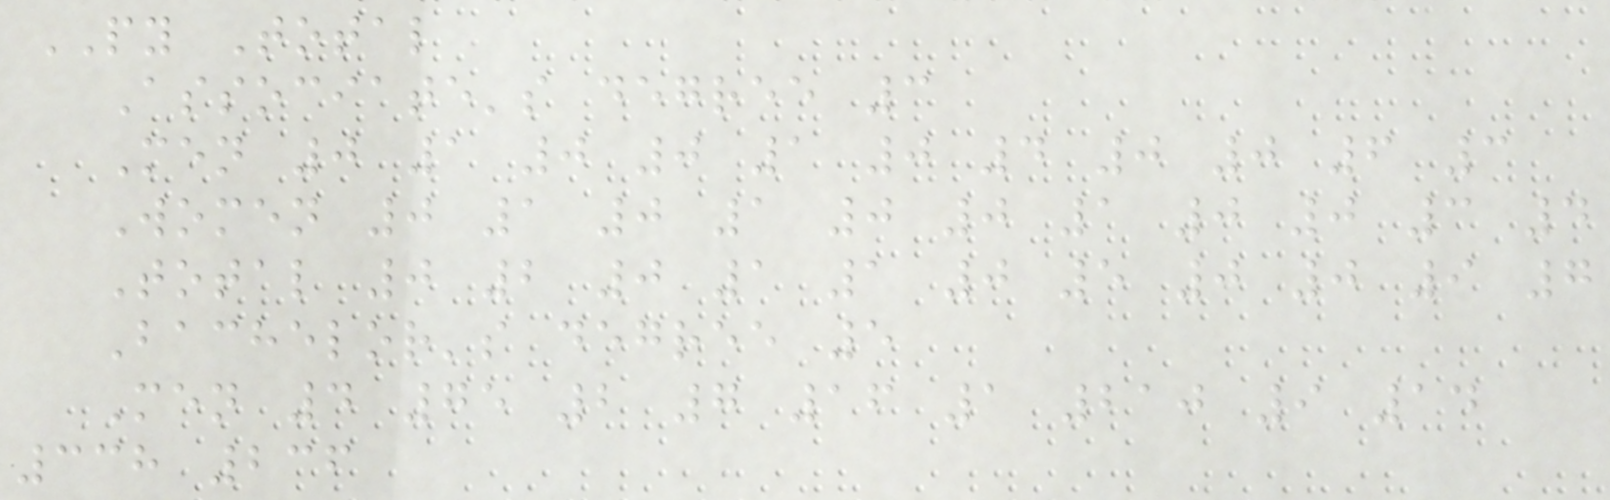PY Total
Associate's degree 3
Men 0 1 0 0 1 0 4 0 0 6 3
Women 0 1 0 1 0 0 1 0 0 3 4
Total 0 2 0 1 1 0 5 0 0 9 7
Bachelor's degree 5
Men 4 75 2 7 16 1 210 9 14
338 236
